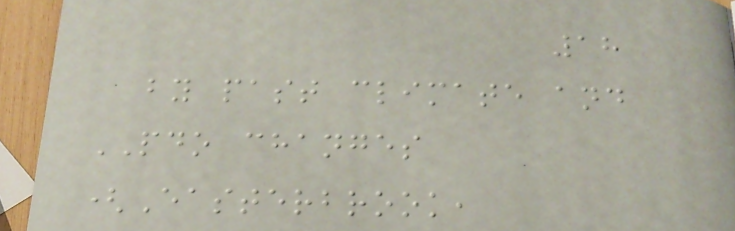18
by past climate and
PDO changes
(Easterbrook,
